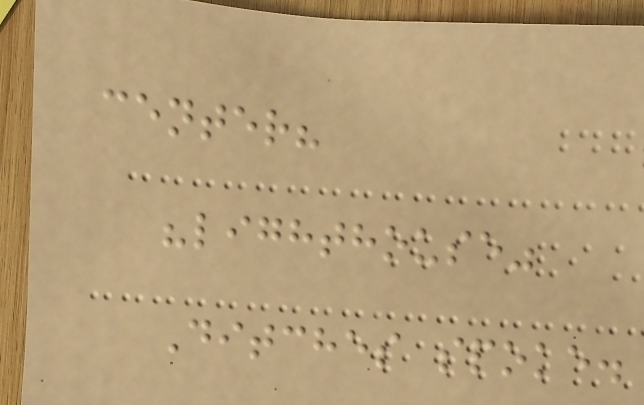center?
"lighthouse"
Ditches spoke.
